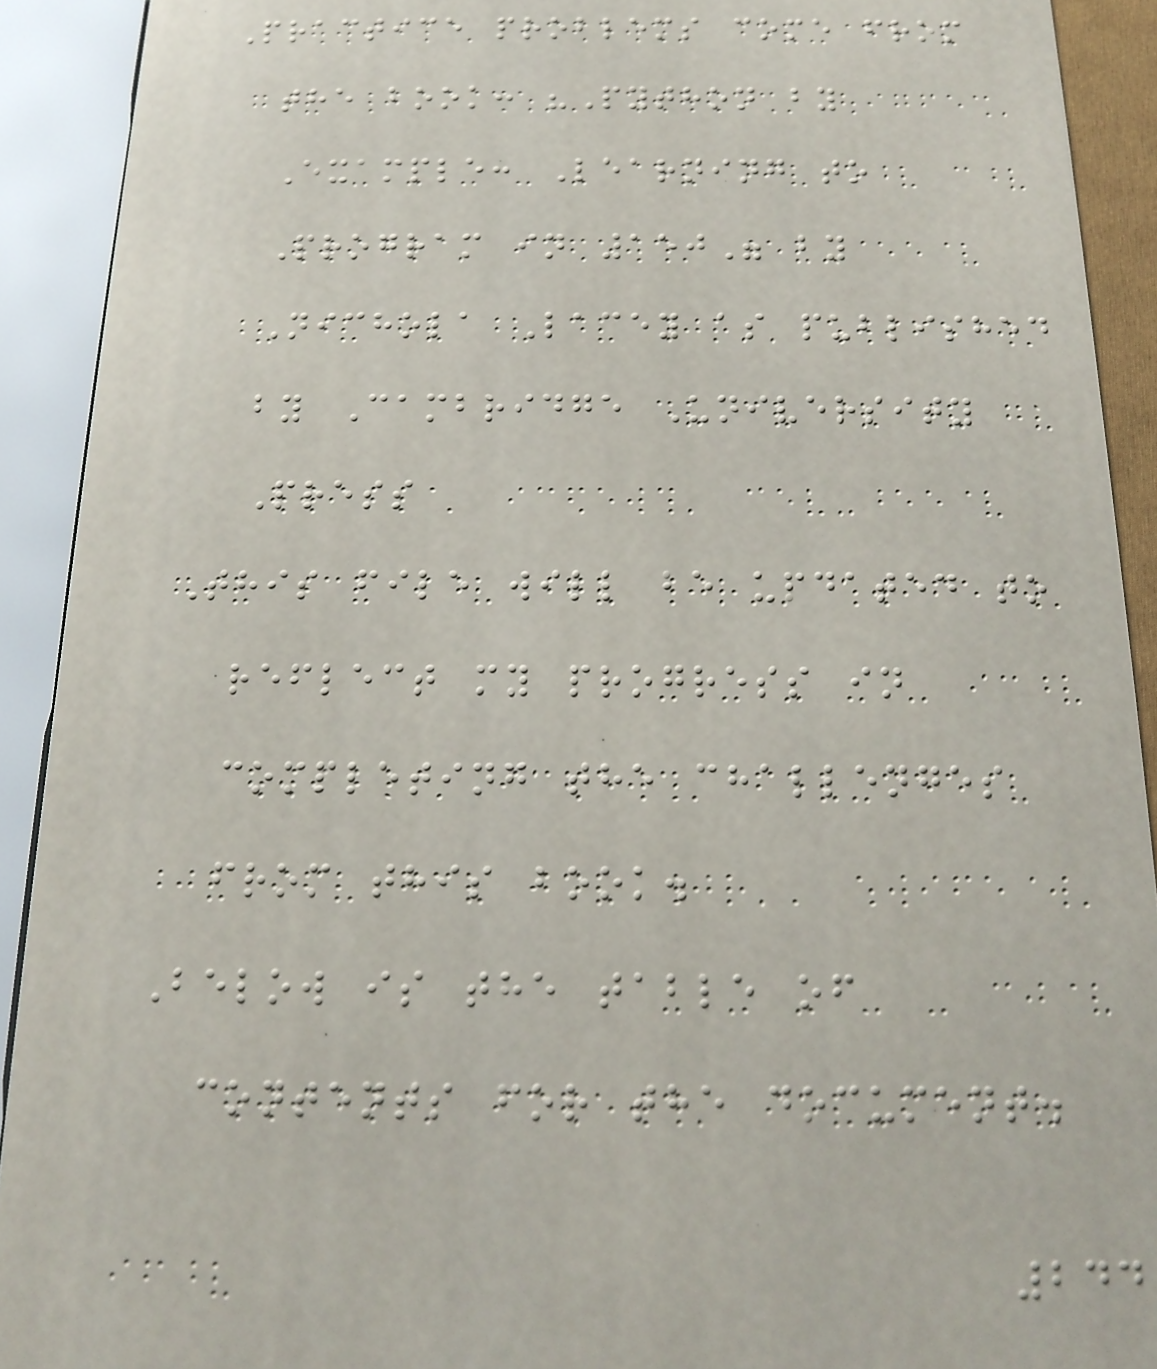Practice problems come from
the book: "Python by
Example: Learning to
Program in 150" by
Nichola Lacey as published
by Cambridge University
Press
This file will be updated to
reflect my progress in
completing the challenges
from this book.
Below is the table of
contents for the document.
244
